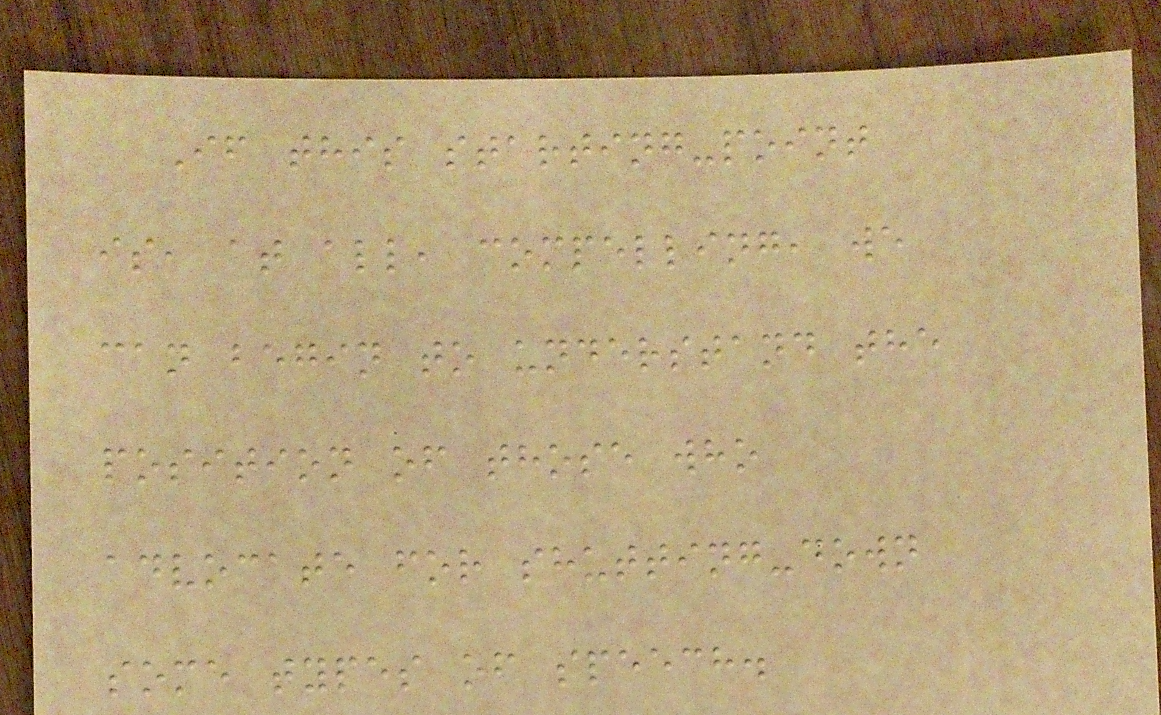If this starting-point
is, at all, compelling, we
can begin to understand the
position of those who
advocate for shutting-down
some types of speech.
